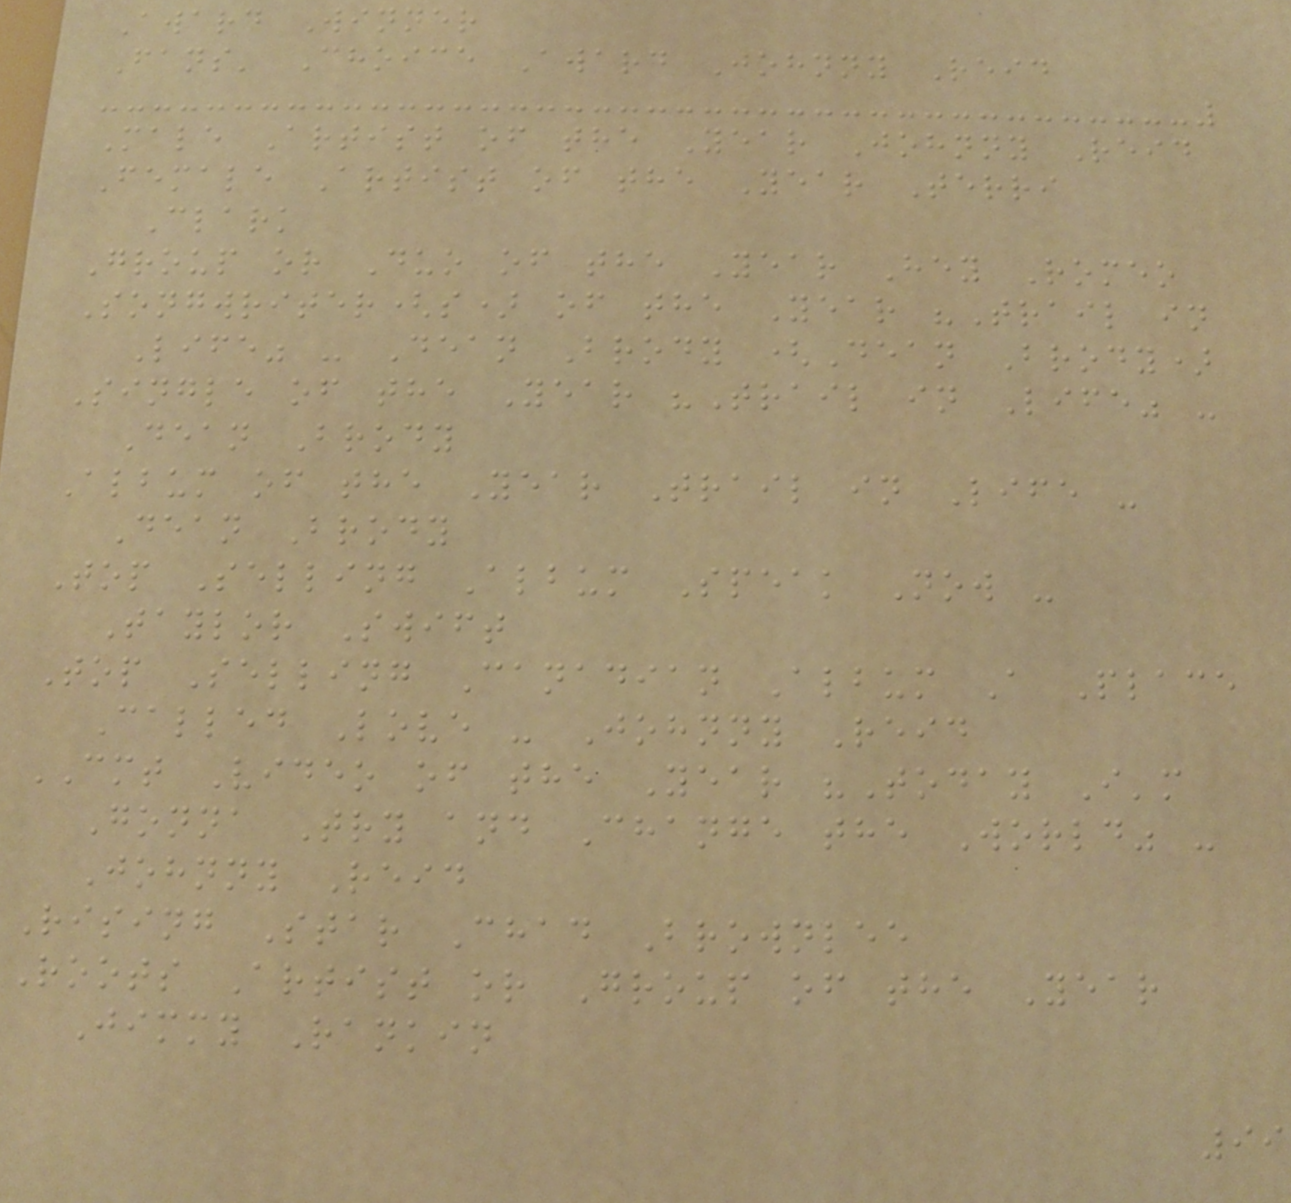Award Winner
Fans' Choice Award Johnny Reid
Male Artist of the Year Johnny Reid
Female Artist of the Year Terri
Clark
Group or Duo of the Year Hey Romeo
Songwriter(s) of the Year "Trail in
Life" - Dean Brody (Dean Brody)
Single of the Year "Trail in Life" -
Dean Brody
Album of the Year Trail in Life -
Dean Brody
Top Selling Album Speak Now -
Taylor Swift
Top Selling Canadian Album A Place
Called Love - Johnny Reid
CMT Video of the Year "Today I'm
Gonna Try and Change the World" -
Johnny Reid
Rising Star Chad Brownlee
Roots Artist or Group of the Year
Jimmy Rankin
99
